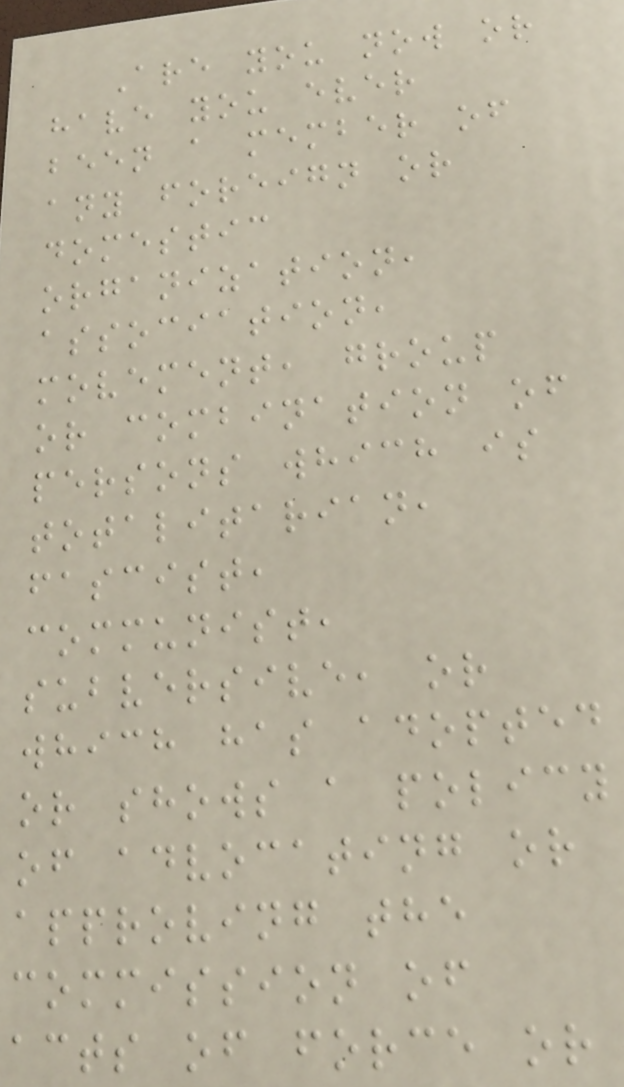Are you now or
have you ever
been a member of
any foreign or
domestic
organization,
association,
movement, group
or combination of
persons which is
totalitarian,
fascist,
communist,
subversive, or
which has adopted
or shows a policy
of advocating or
approving the
commission of
acts of force or
